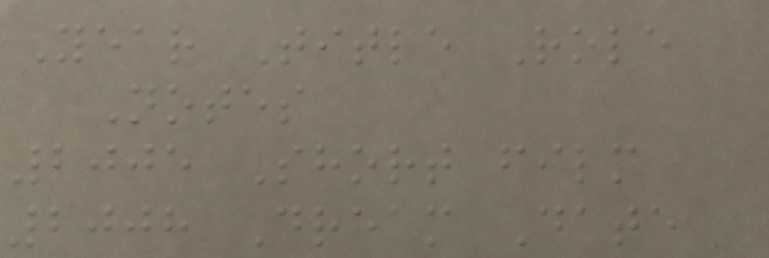Year Title Role
Notes
2005 Short film
2008 Dream Date
